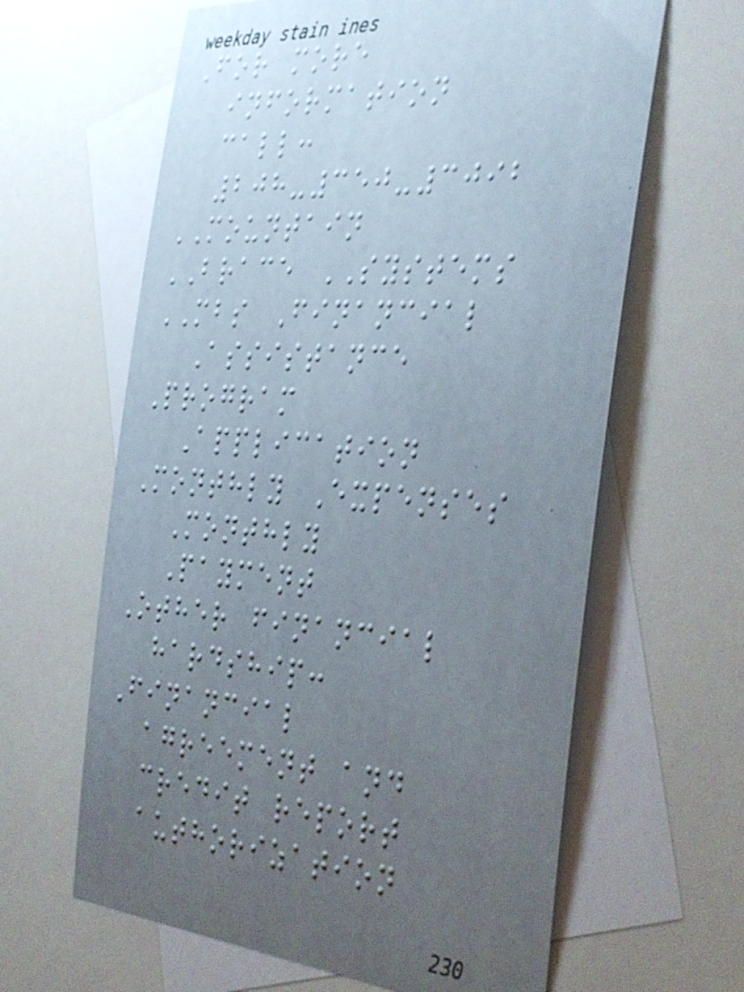For more
information
call:
208-350-3092
MOUNTAIN
BRACE SYSTEMS
MBS Financial
Assistance
Program
Application
Monthly Expenses
Monthly
Payment
Other financial
hardship:
Financial
agreement and
credit report
authorization
